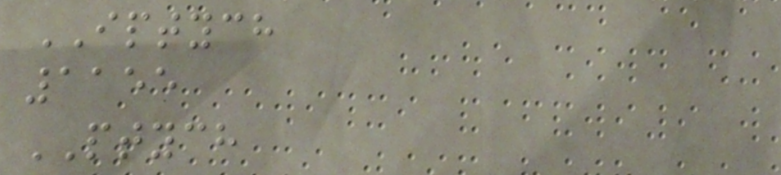IPTYCH
1155
PTYCH
